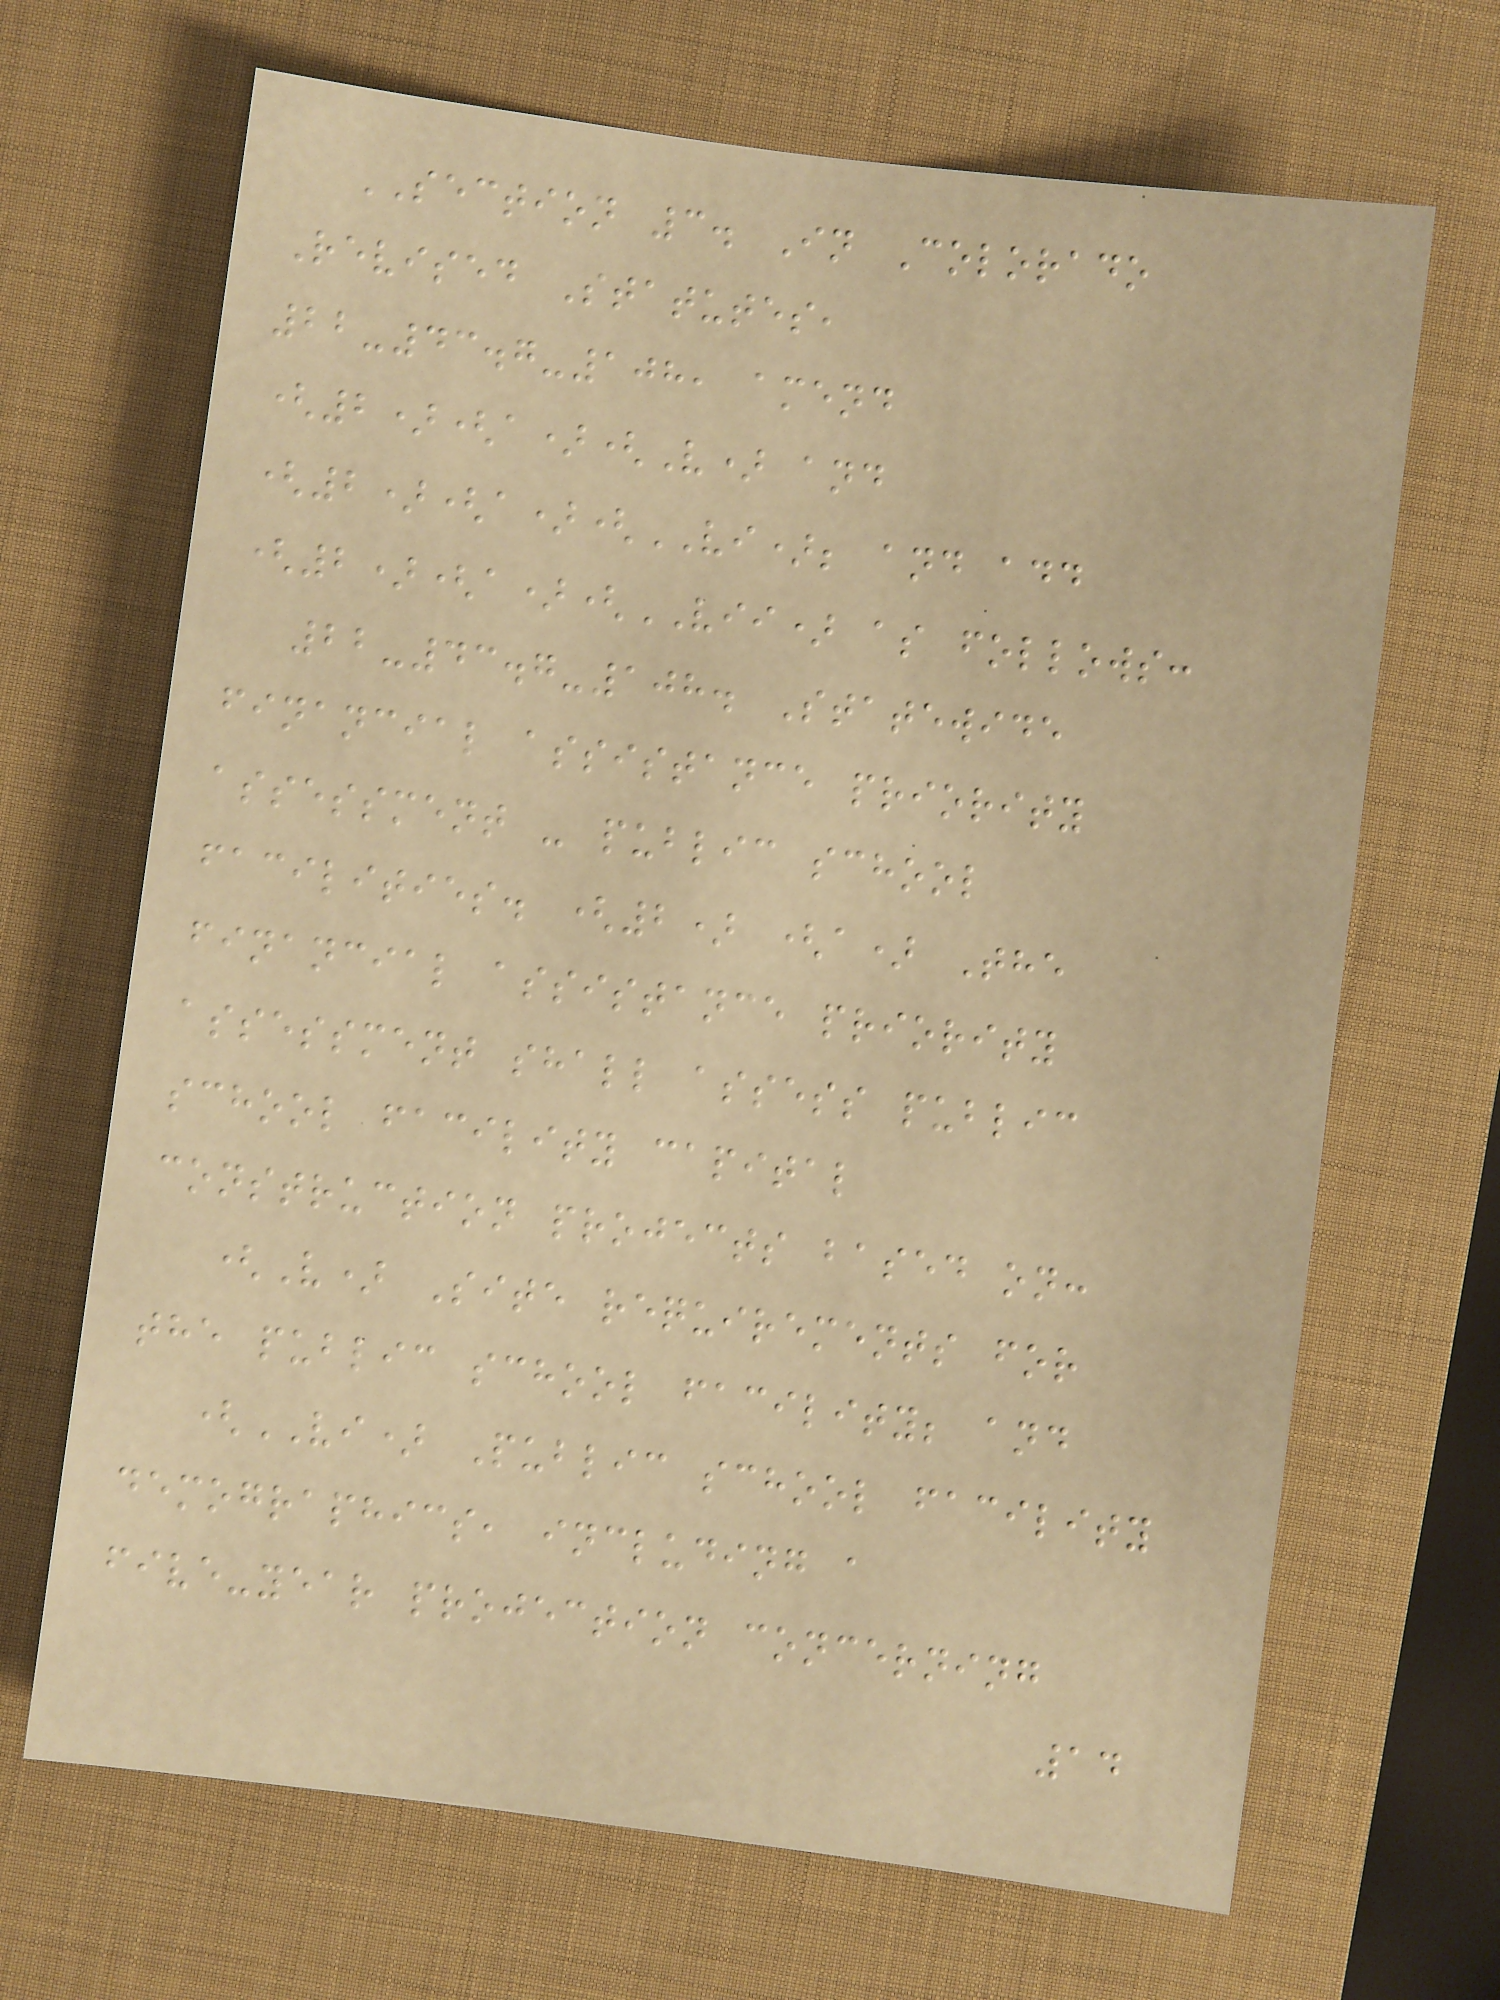SECTION 3. In Colorado
Revised Statutes,
22-43.7-108, amend
(2)(a)(V) and
(2)(a)(VI); and add
(2)(a)(VII) as follows:
22-43.7-108. Statewide
financial assistance priority
assessment - public school
facilities. (2) (a) The
financial assistance priority
assessment shall assess public
school facility capital
construction projects based on:
(V) Site requirements for
the public school facility; and
(VI) Public school facility
demographics, including a
five-year projection concerning
14
